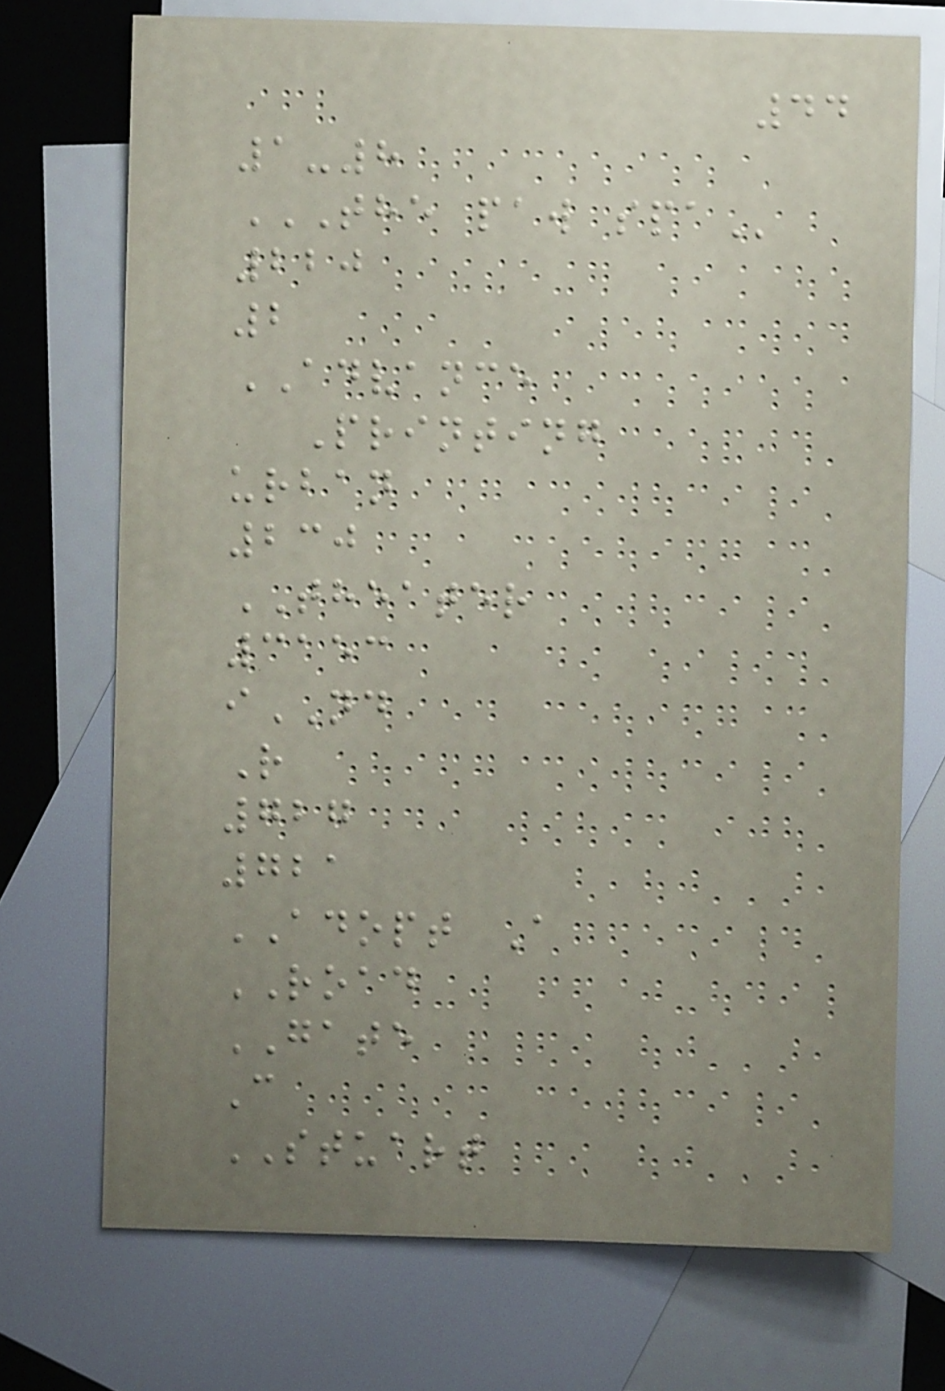44
1-8
THE PAW SPA
220
2
ADVANCE
Printing
urban
230
THEATER
3153
iND
R
727
721
ADOPT A
ROAD
GATE
C
STUART
